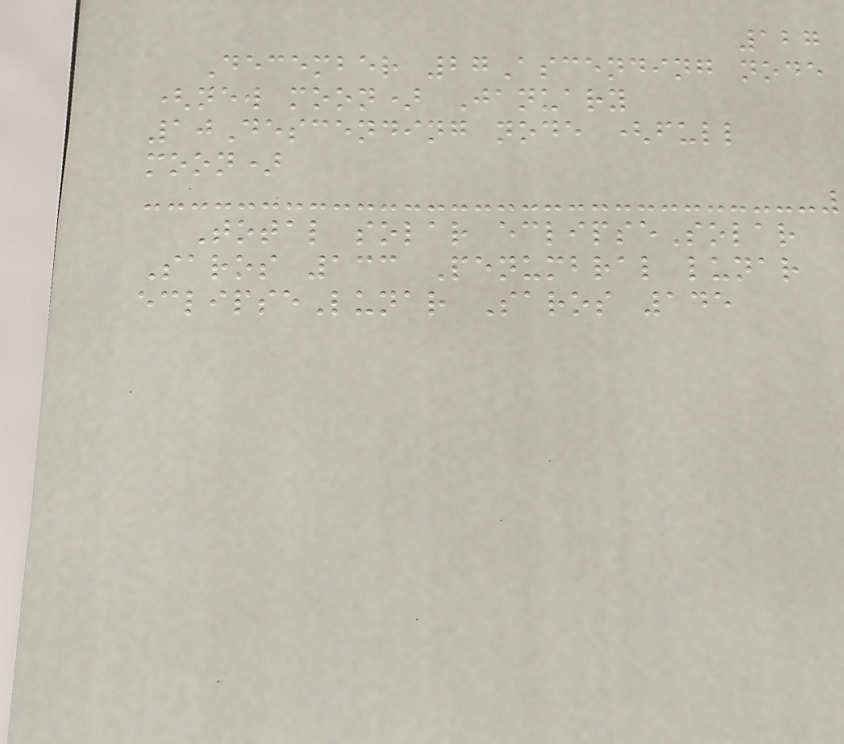127
December 27Ascending node
(new moon) January
10Descending node (full
moon)
Total solar eclipseSolar
Saros 133 Penumbral lunar
eclipseLunar Saros 145
